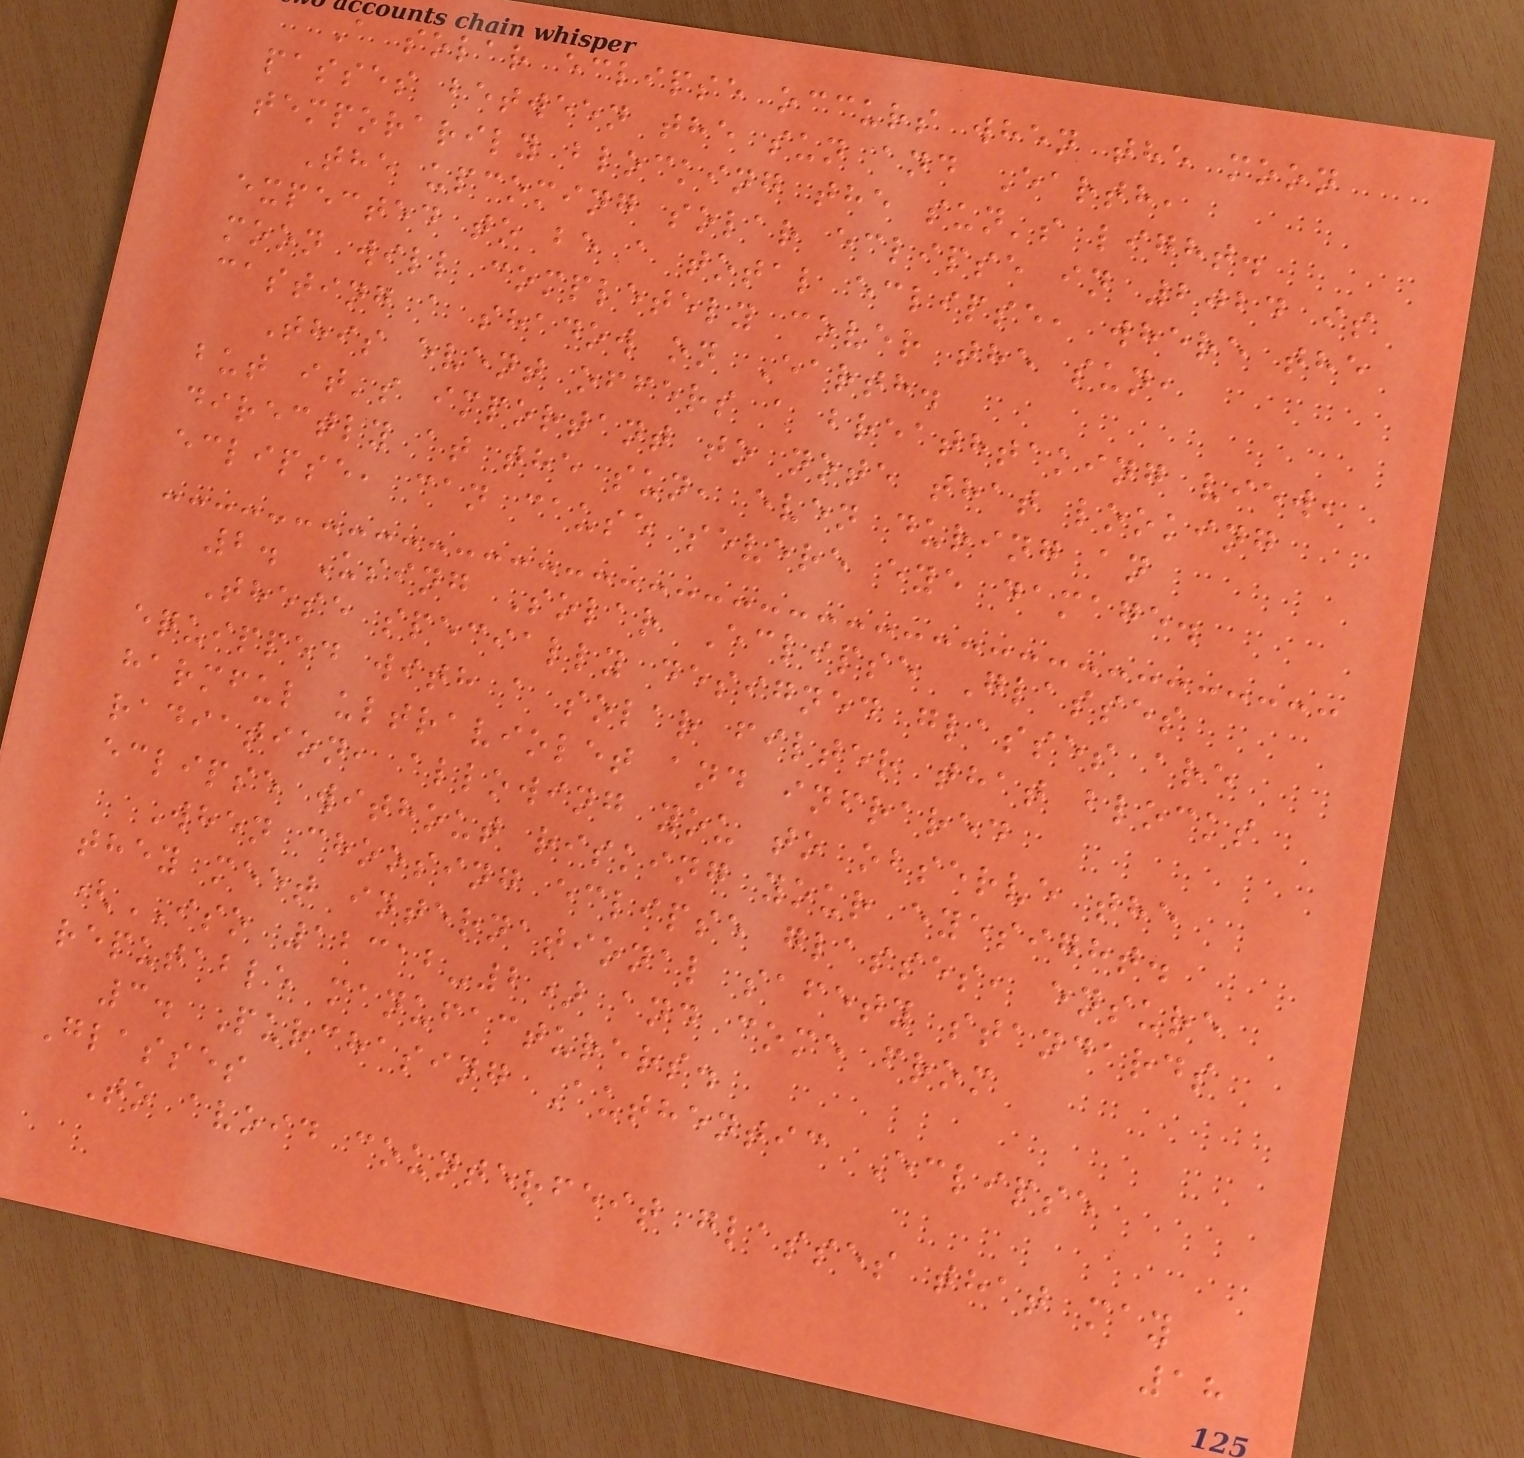A solar eclipse occurs when the moon
passes between the sun and Earth,
temporarily blocking the sun's light.
The upcoming solar eclipse in 2024 is
expected to be a total eclipse, where the
moon will completely cover the sun,
casting a shadow on Earth.
This event offers a breathtaking view,
but it's important to note that looking
directly at the sun, even during an
eclipse, can cause severe eye damage.
2. Using Solar Eclipse Glasses
These specially designed glasses are
equipped with a solar filter that blocks
harmful ultraviolet and infrared
radiation, allowing you to observe the
eclipse without risking your eyesight.
When choosing eclipse glasses, ensure
they meet international safety standards
(ISO 12312-2) and come from
reputable manufacturers.
3. Purchasing Authentic Eclipse
Glasses
To avoid counterfeit glasses that may
18
